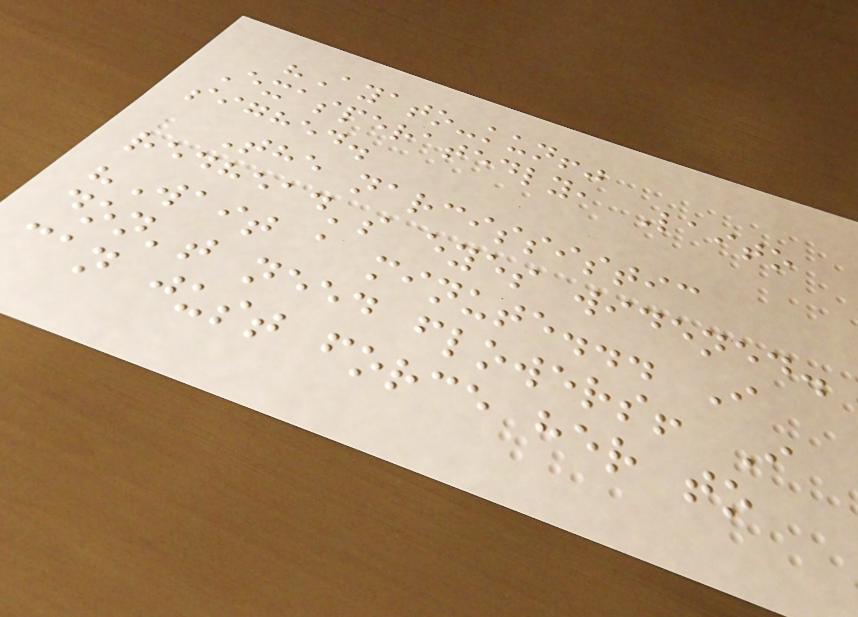"Ayato-kun!"
Exasperatedly, Laito
sighed.
The narcissistic
redhead's eyes widened.
"Wait a minute... I
don't need flowers! I
can just force her to
